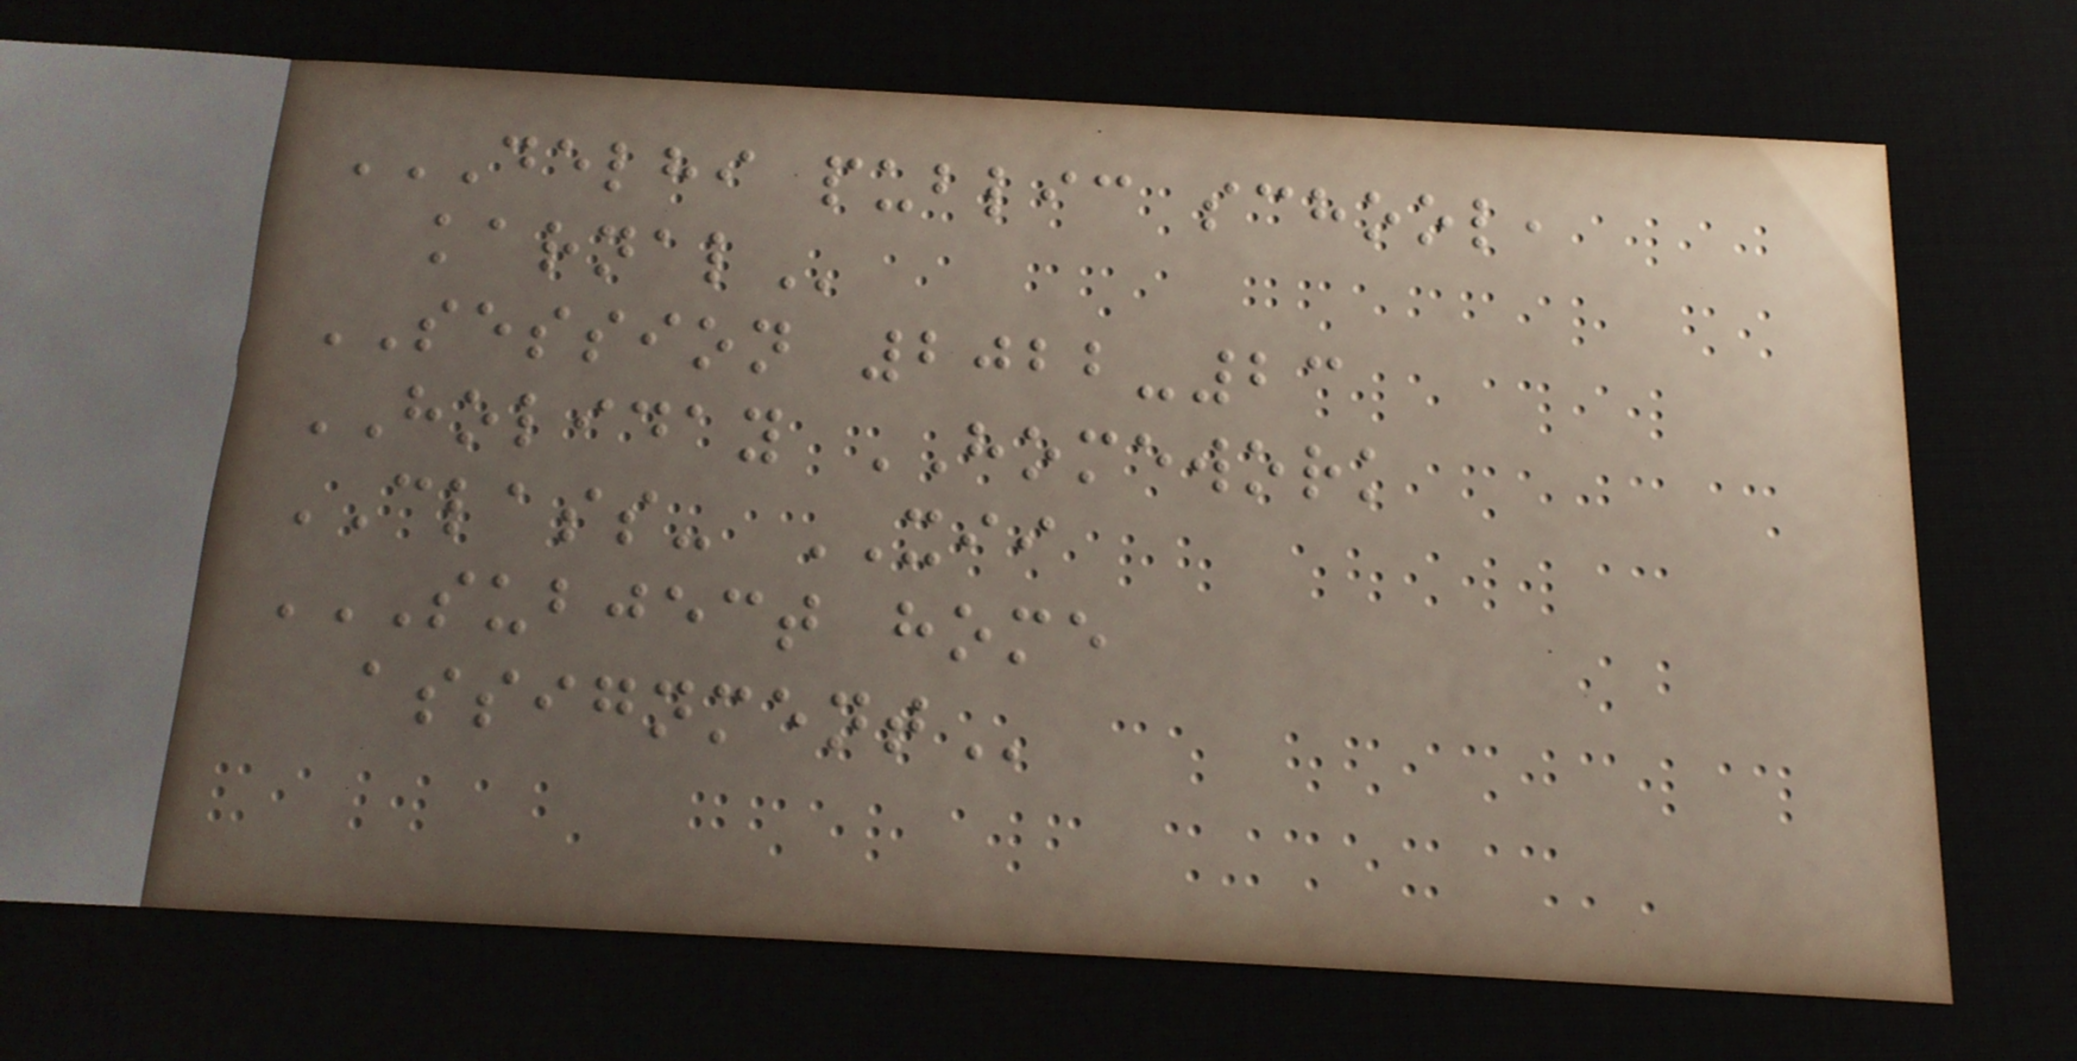DELHI PUBLIC SCHOOL,
KARNAL
SESSION 2022-23
HOLIDAY HOMEWORK
CLASS- XII
SUBJECT HOME
ASSIGNMENT
